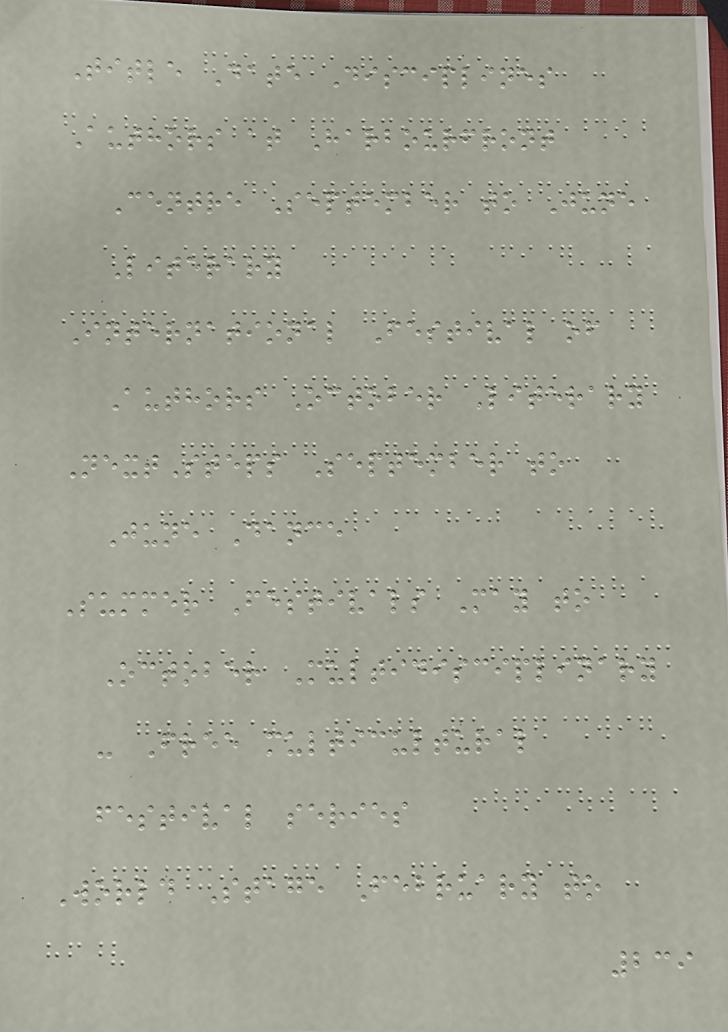Title Date Disciplines
Authors at Harbourfront
Centre September to June
Literary
International Festival of
Authors October Literary
NextSteps September to
June Dance
Summer Festivals May to
October Multidisciplinary
- Free multicultural
festival series
World Stage February to
239
